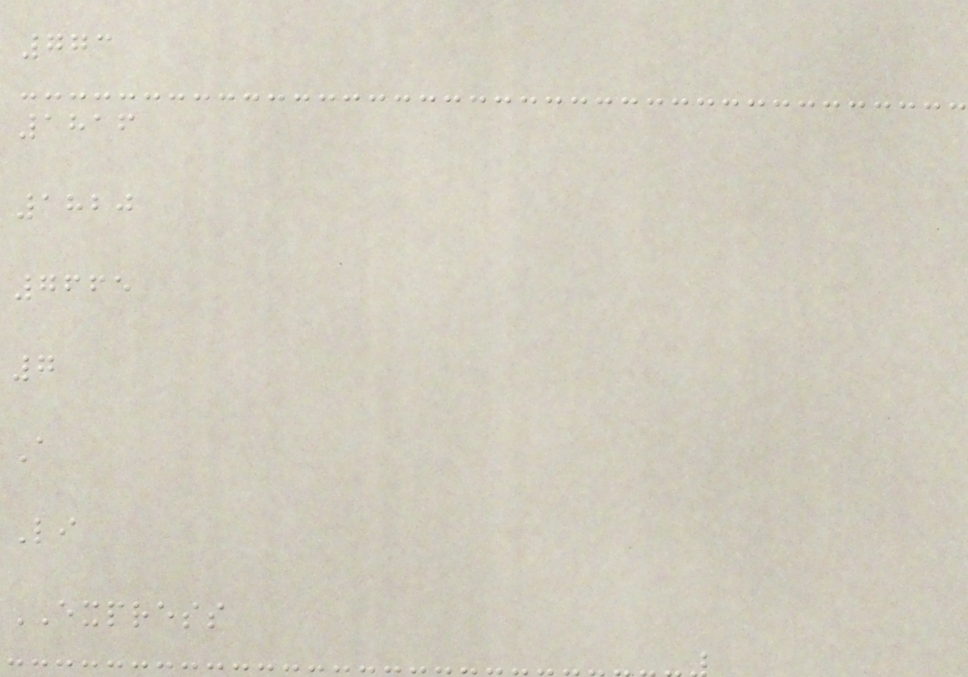773
1816
1820
7665
7
A
Li
EXPRESS
